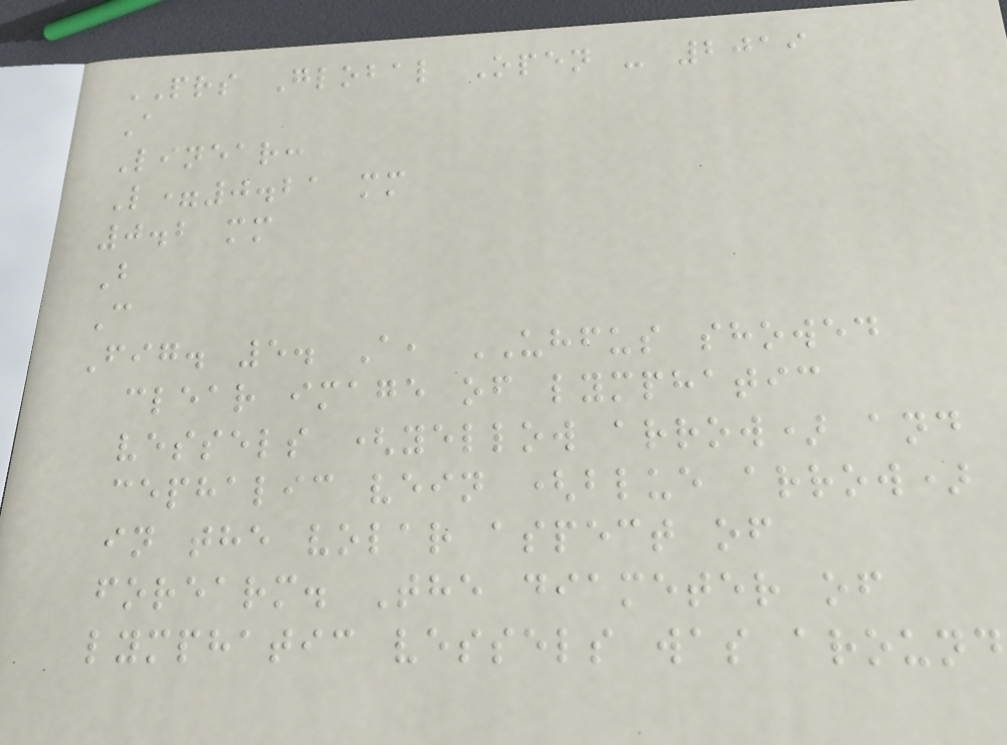PRS Global Open - 2019
A
Linear:
L=0.21 mm
0.2 mm
B
C
Fig. 5. A, UHFUS showed
clear image of lymphatic
vessels (yellow arrow) and
cephalic vein (blue arrow)
in the volar aspect of
forearm. The diameter of
lymphatic vessels was around
